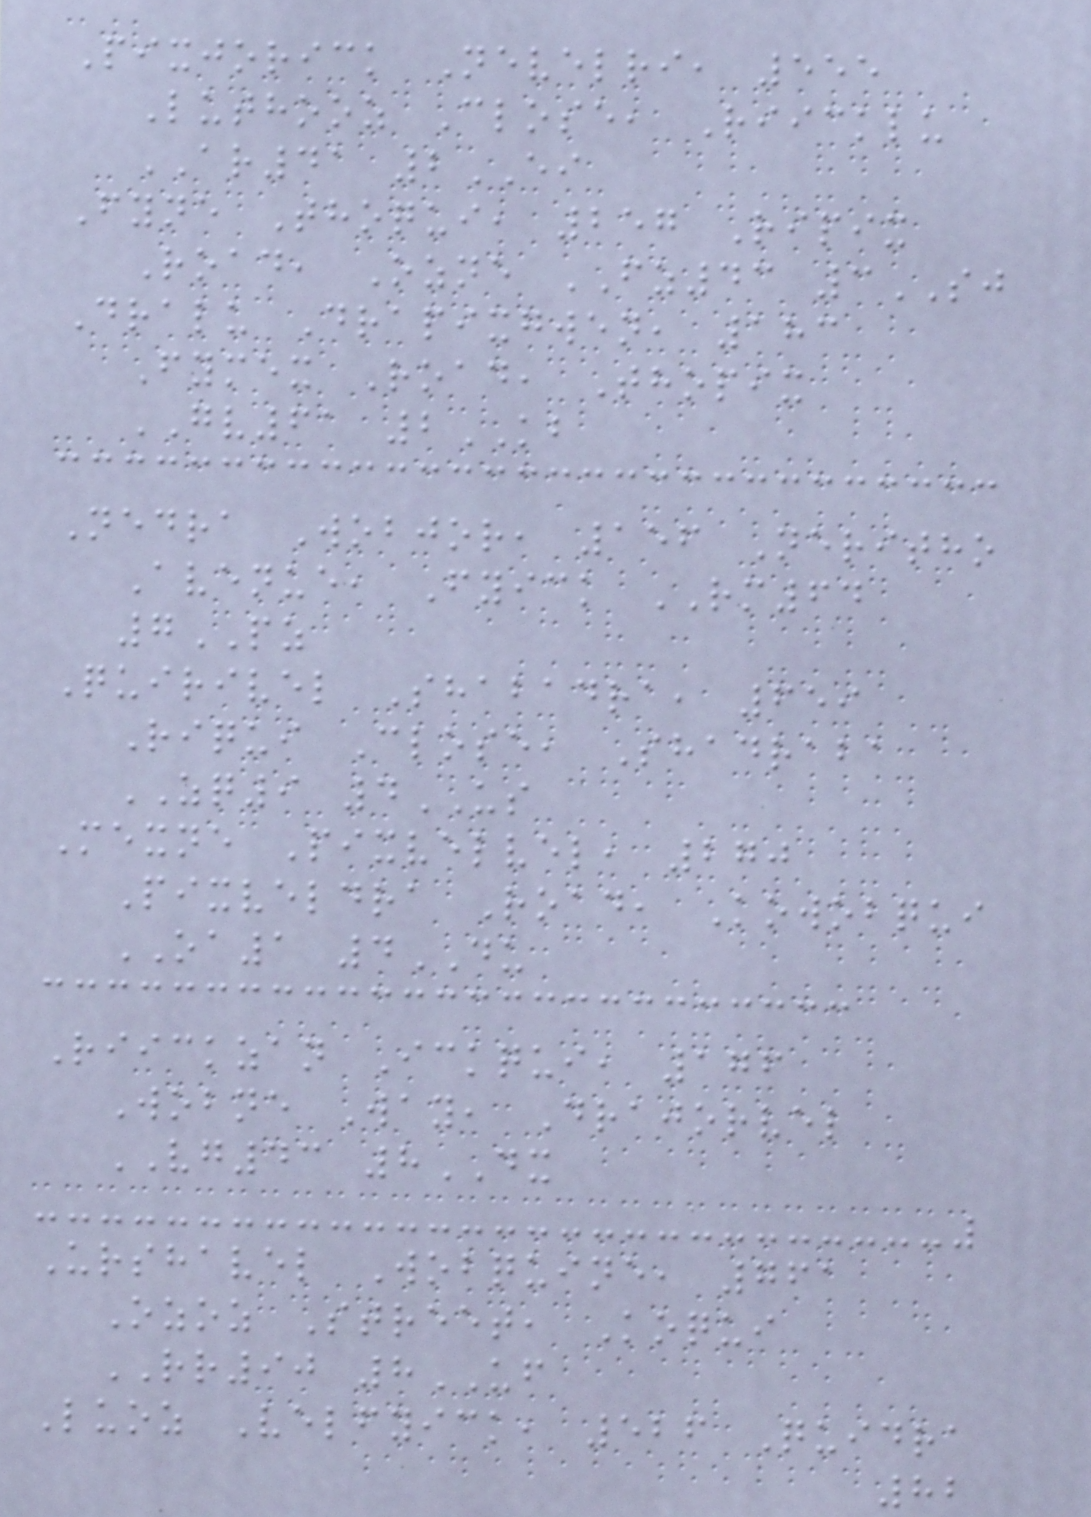Pixjorick Nevelri, 555
Luthooz Close, Riicklu
AR41 2EI
Fyne Thoqui, 257 Ripix
Road, Ozne FZ43 3SJ
Dralu Drapixgwen, 183
Fymex Road, Thopix
GV61 2KB
Nedra Wobjor, 156 Neritho
Avenue, Fyick RM64
7PZ
Quirivel Shabadra, 659
Riqui Close, Shadraba
ZQ9 4US
Mexne Pixvelvel, 270
Pixveldra Road, Kowobqui
OA1 4DU
Riickzan Ickqui, 176
Wobne Way, Drajorvel
VG43 8DX
Urshavel Wobquine, 761
Ozoz Street, Koqui
RR90 8UF
Luoz Velfyick, 526 Quidra
82
